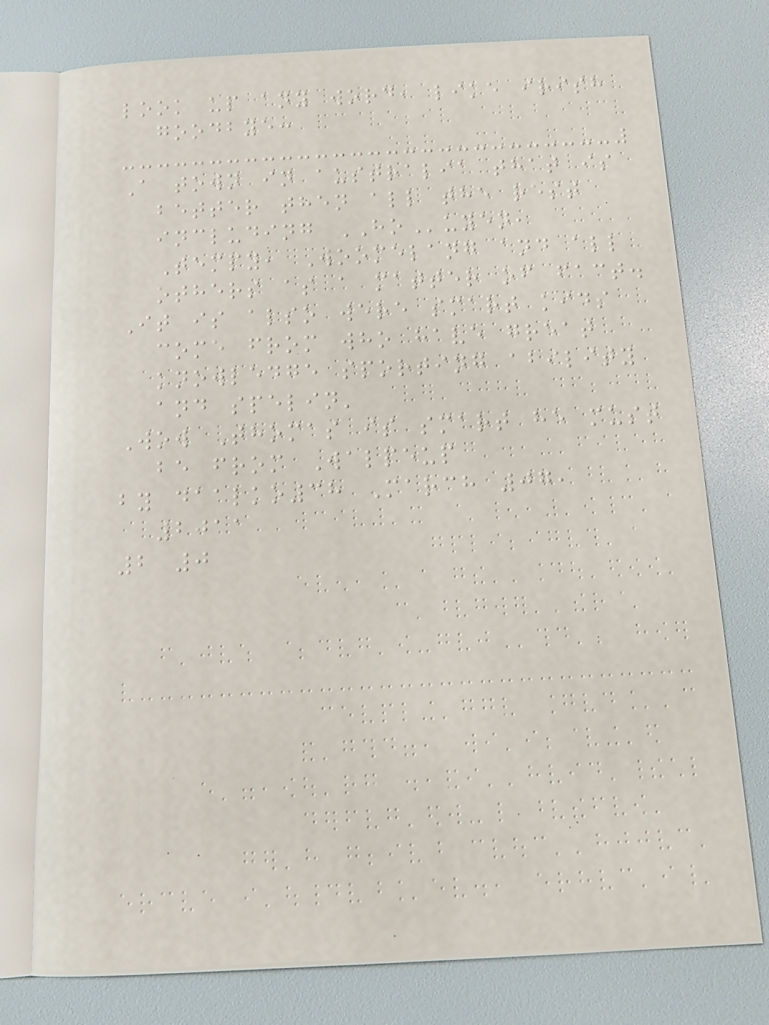look up any word, like irish
goodbye:
A town in australia that is
better then all the rest
including HOuyen,
Tempy, Woomelang and all
others as a matter of fact.
It is also were smart kids
come from who have great
knowledge sporting ability
and spelin'
Wow Thomas is smart he must
be from Walpeup
by daalko38 March 07,
2011
2 0
